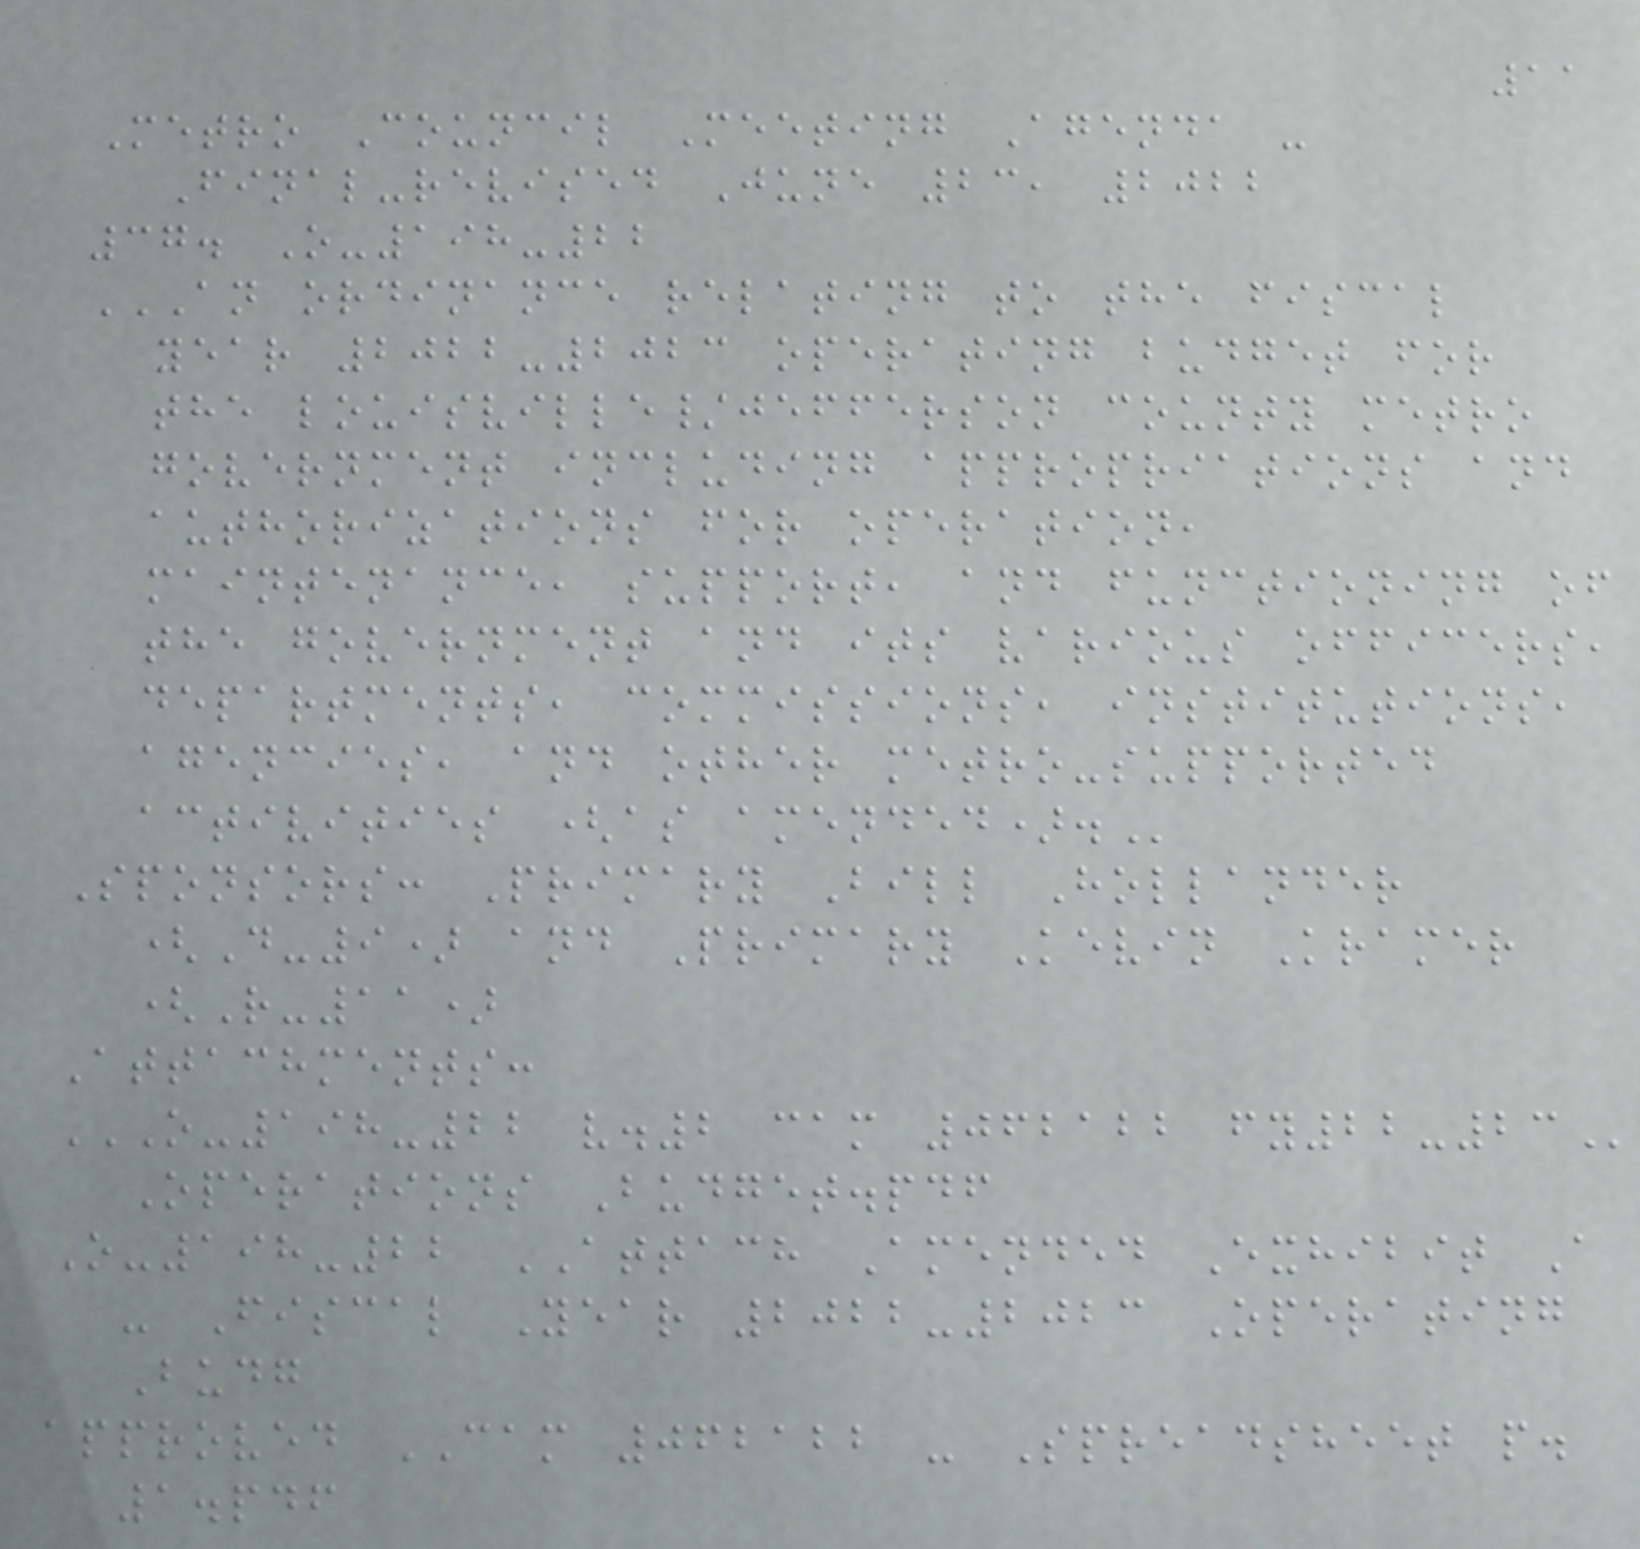11
Metro Council Meeting Agenda -
Final-revised June 23, 2022
37. O-198-22
AN ORDINANCE RELATING TO THE FISCAL
YEAR 2022-2023 OPERATING BUDGET FOR
THE LOUISVILLE/JEFFERSON COUNTY METRO
GOVERNMENT INCLUDING APPROPRIATIONS AND
AUTHORIZATIONS FOR OPERATION,
MAINTENANCE, SUPPORT, AND FUNCTIONING OF
THE GOVERNMENT AND ITS VARIOUS OFFICERS,
DEPARTMENTS, COMMISSIONS, INSTITUTIONS,
AGENCIES, AND OTHER METRO-SUPPORTED
ACTIVITIES (AS AMENDED).
Sponsors: Primary Bill Hollander
(D-9) and Primary Kevin Kramer
(R-11)
Attachments:
O-198-22 V.2 CAM 062122 FY22-23
Operations Budget.pdf
O-198-22 ATTACH Amended Exhibit A
- Fiscal Year 2022-2023 Operating
Budg
approved CAM 062122 - Spreadsheet p.
1.pdf
